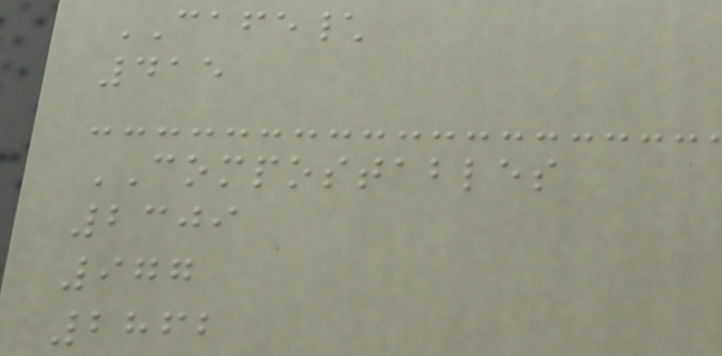CAFE\
415
COMPOSTABLES
2309
977
2862
